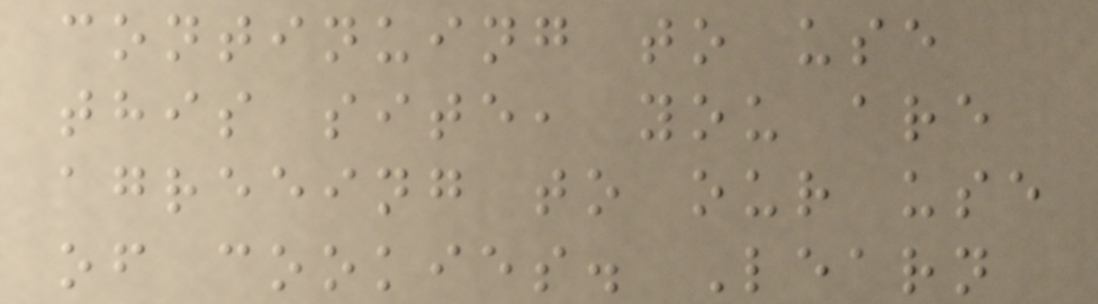continuing to use
this site, you are
agreeing to our use
of cookies. Learn
